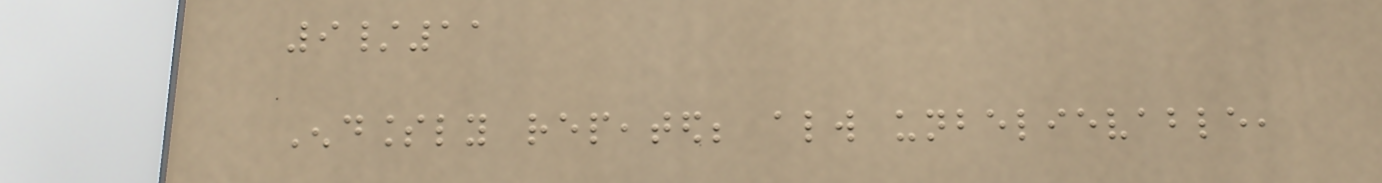9/11
Endlessly repeated; always unbelievable,
